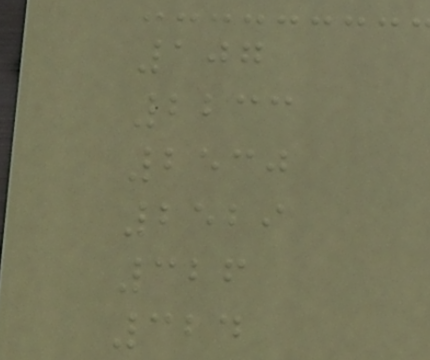107
2233
2530
2529
326
324
